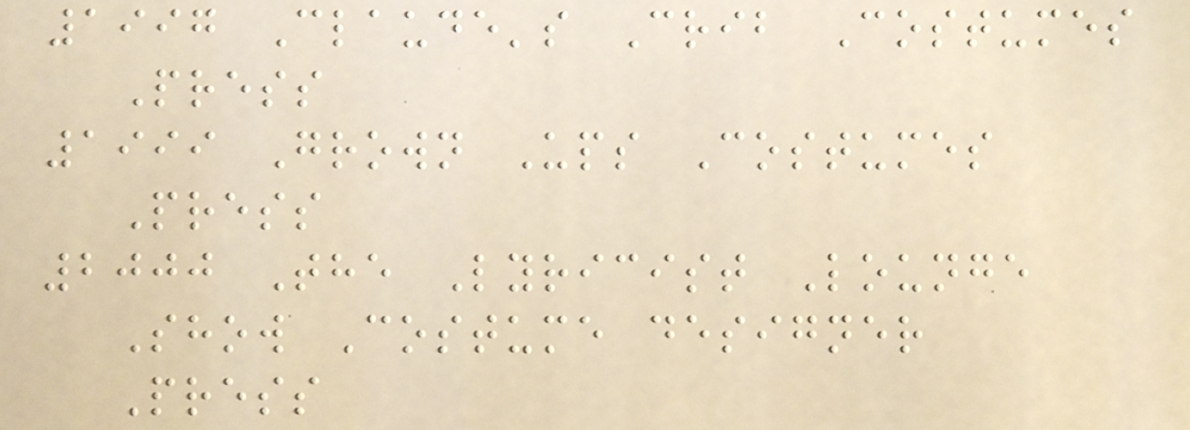1997 Claude's Crib Costumes
Press
1999 Grown Ups Costumes
Press
2000 The Lyricist Lounge
Show Costume designer
Press
